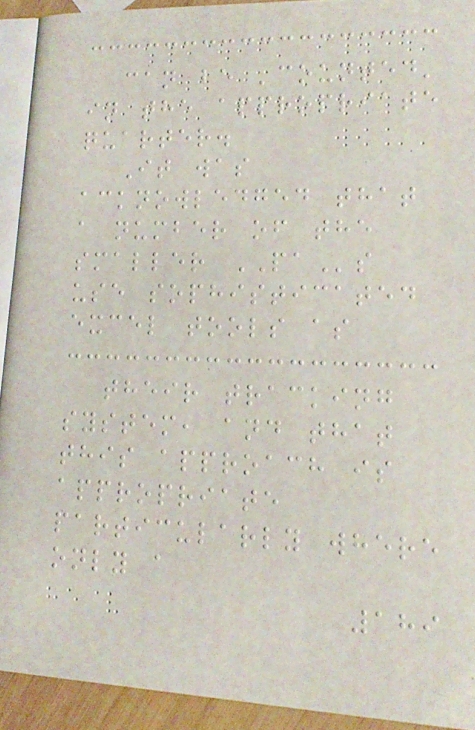can be 'counted'
in the appropriate
quarter.
It was
acknowledged that
a number of the
smaller PAs
use sophisticated
excel tools as
their tracking
system, and that
this approach is
appropriate
particularly where
only a
189
